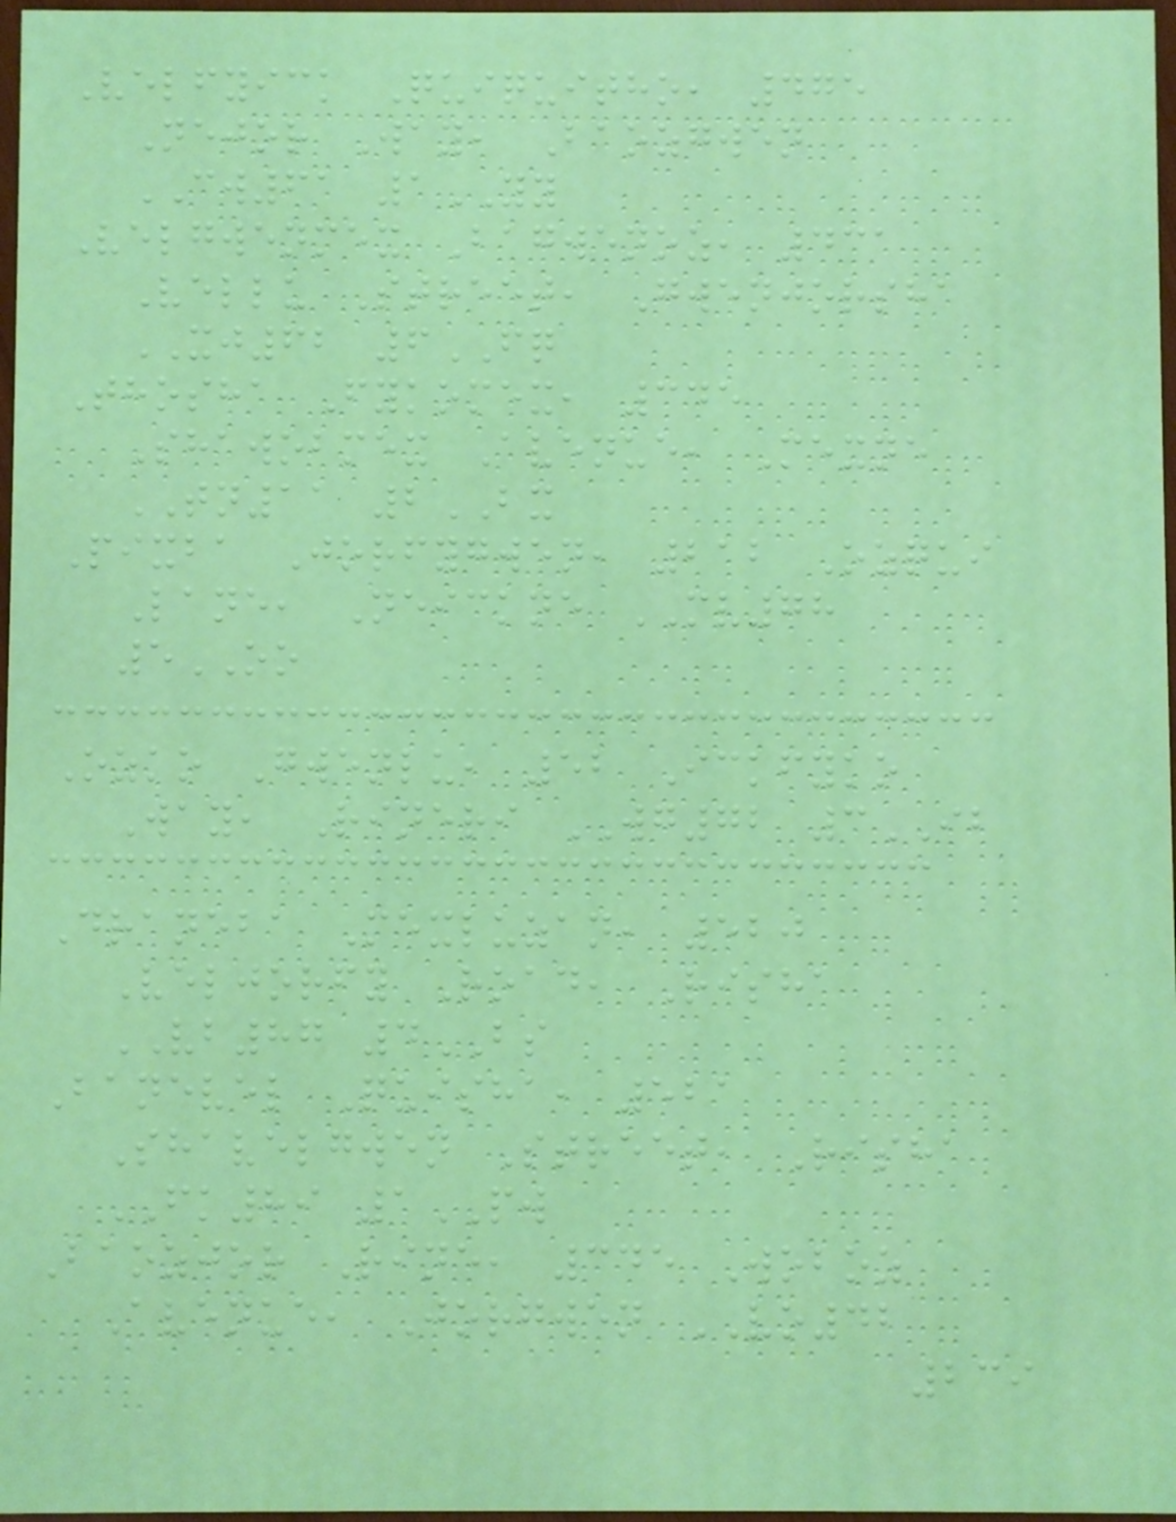Velfyick Quiquitho, 475
Nejor Way, Baozgwen
CW61 1YY
Velgwenmex Bagwenoz, 431
Vellu Street, Gwenjorsha
XJ62 6FQ
Thosha Fykomex, 345
Shawobmex Avenue, Mexne
TN11 2BX
Pixba Jorfygwen, 212 Ozqui
Lane, Neickne MV78
5OO
Ozko Gwenlu, 52 Ickfyko
Way, Rineri WG72 3IB
Draneba Mexluzan, 520
Veljorfy Road, Risha
VB87 4BS
Banevel Quisha, 521
Shavelgwen Street, Risha
FK89 1PW
Baozjor Rine, 345 Woboz
Avenue, Jorgwen VO42
239
